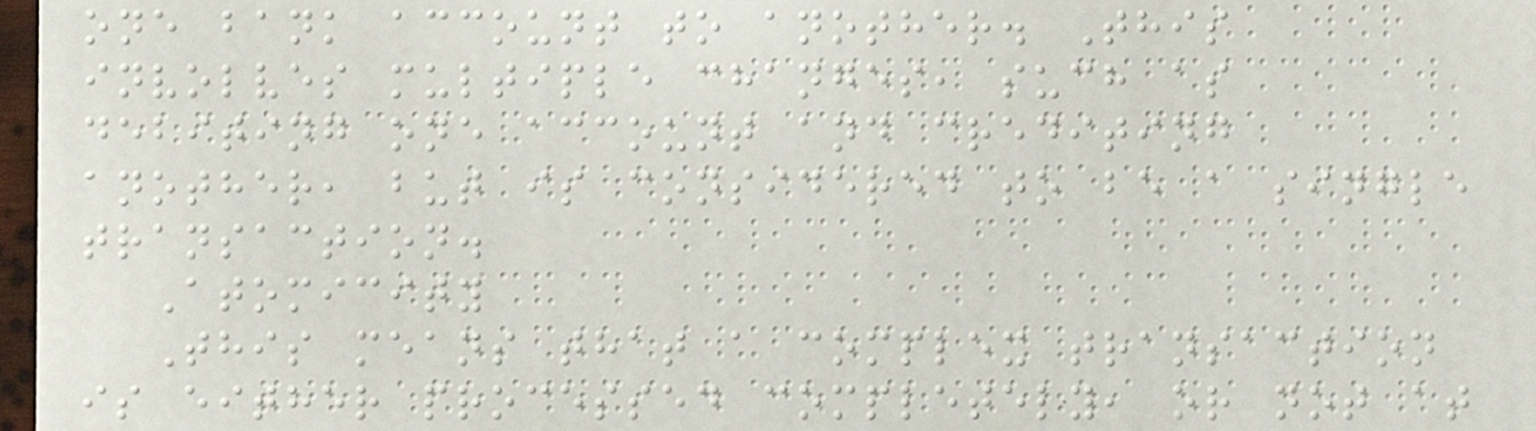one bank account to another. This
involves multiple changes, such as
debiting one account and crediting
another, but is considered to be a single
transaction.
Atomicity
This means that a complex transaction
is either processed completely, or not at
